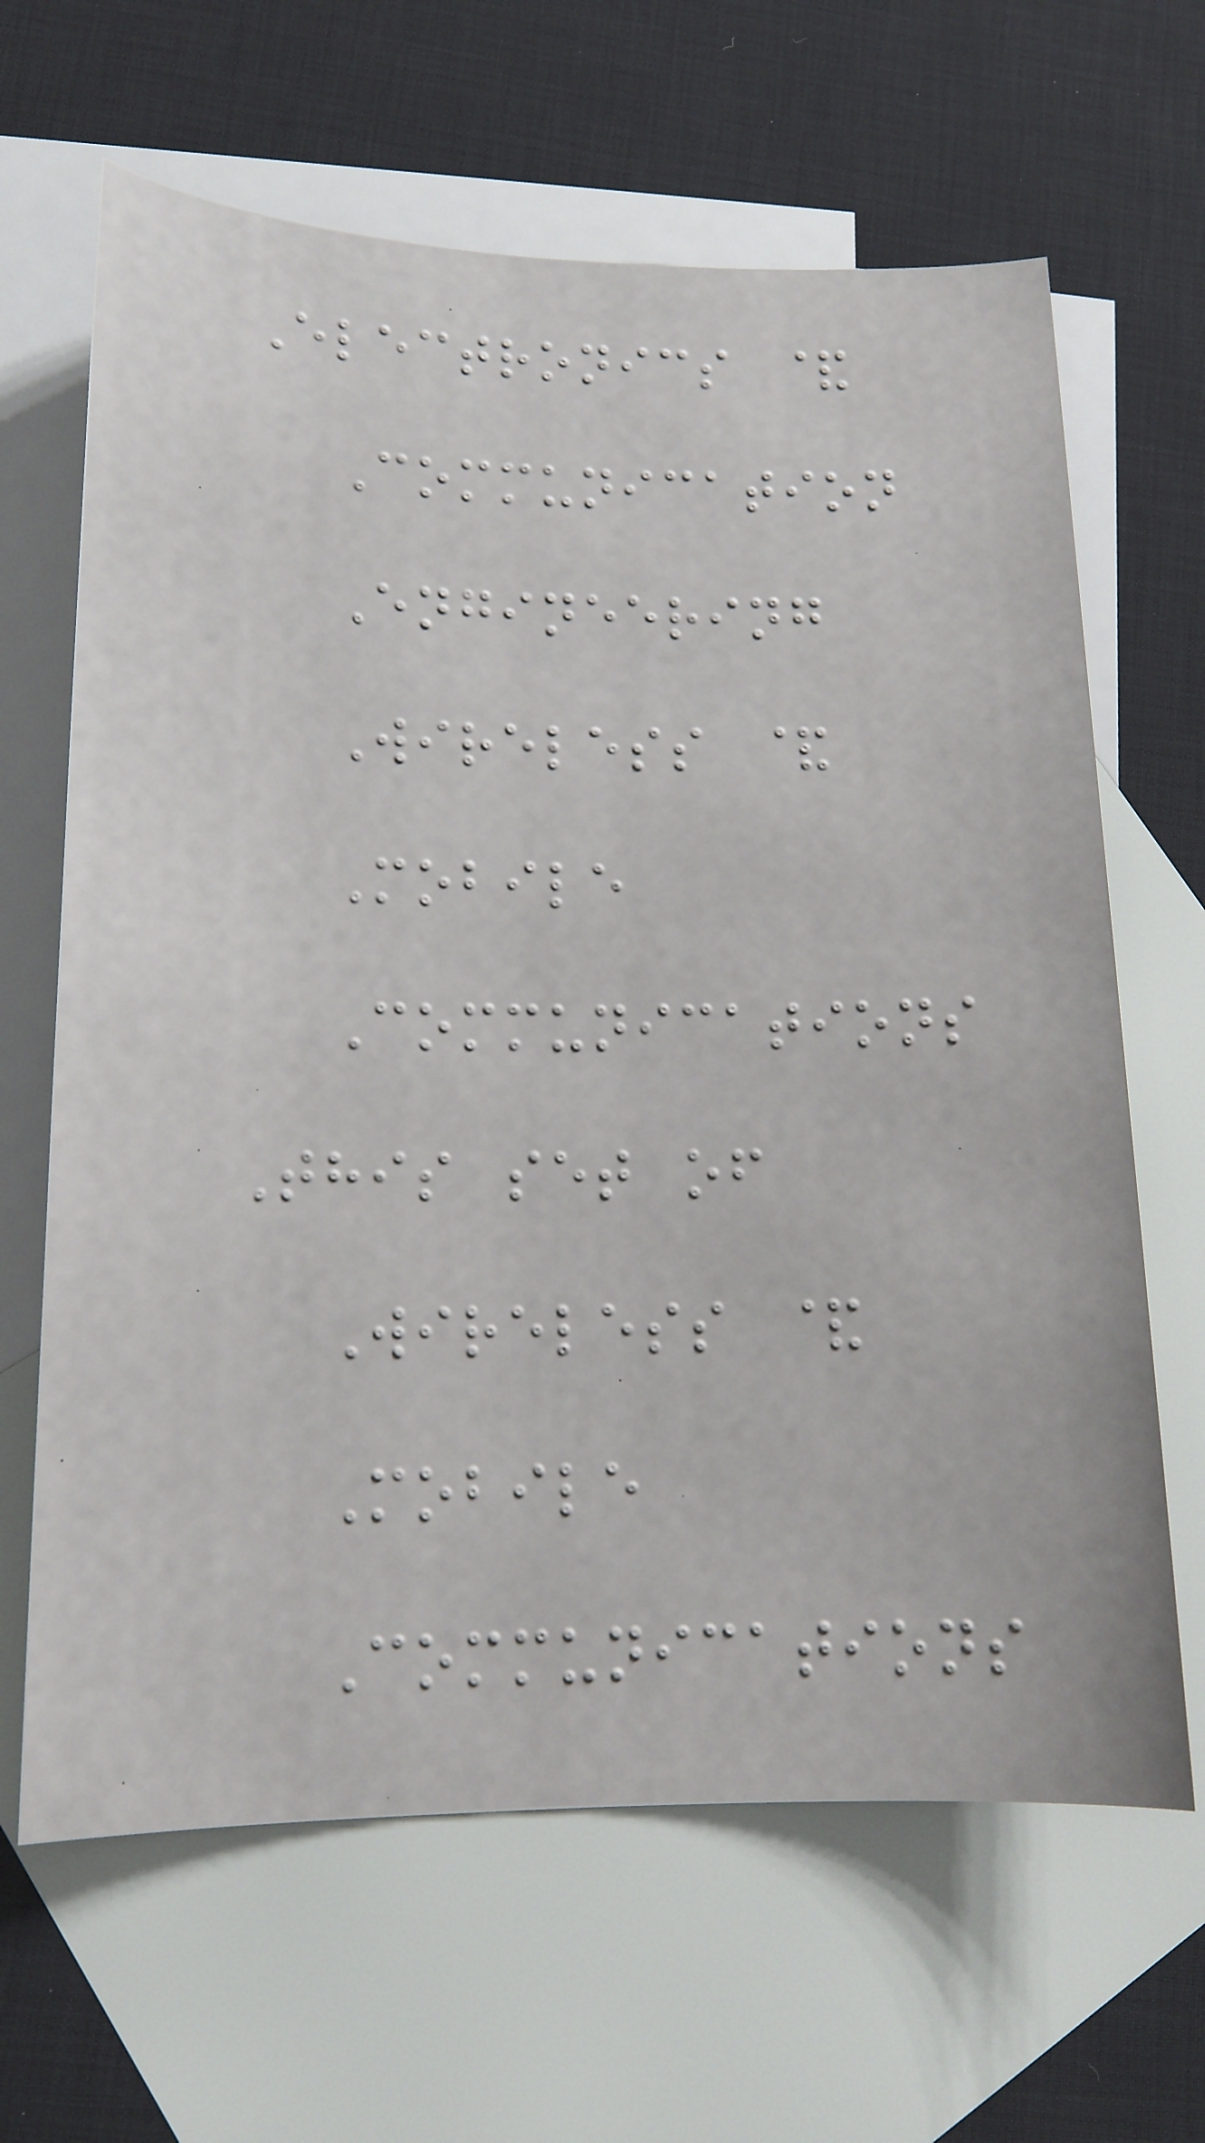Electronics &
Communication
Engineering
Wireless &
Mobile
Communications
This set of
Wireless &
Mobile
Communications
